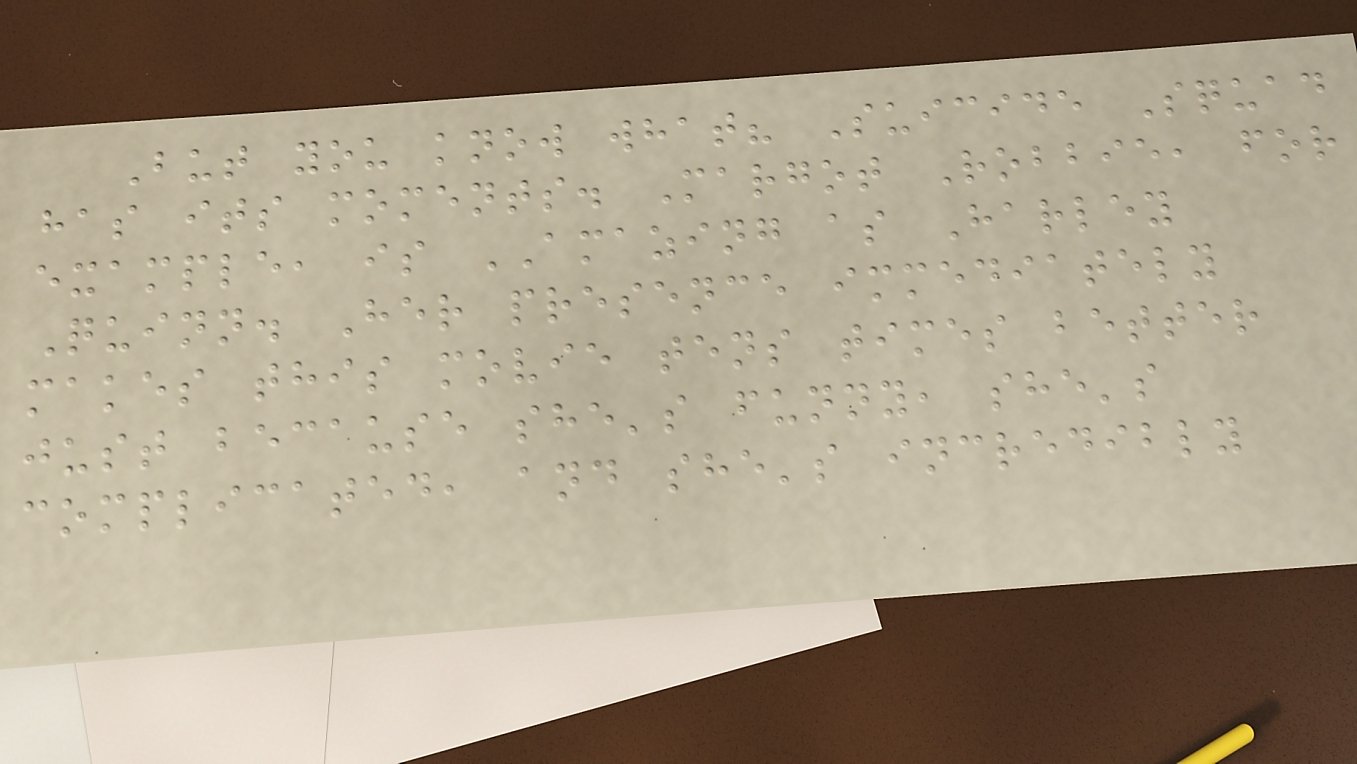But you know what? Suicide Squad
has its moments. Margot Robbie, for
example, is AMAZING as Harley
Quinn. Her presence immediately
makes this movie tens times better
just because she's funny, she's
complicated, and she's incredibly
